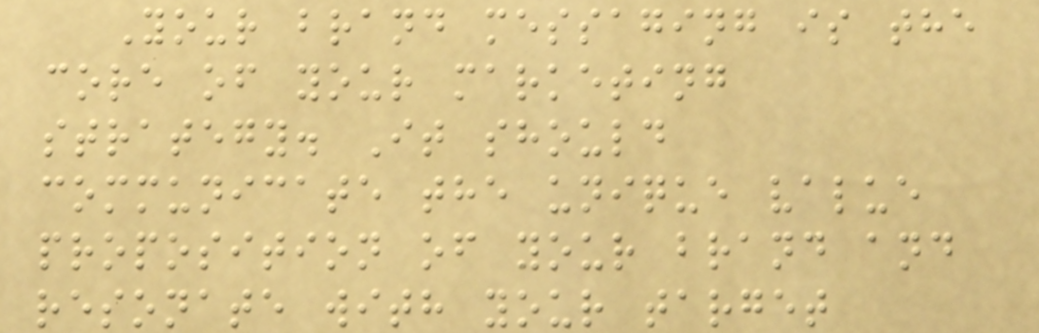Your brand messaging is the
core of your marketing
strategy. It should
communicate the unique value
proposition of your brand and
resonate with your target
